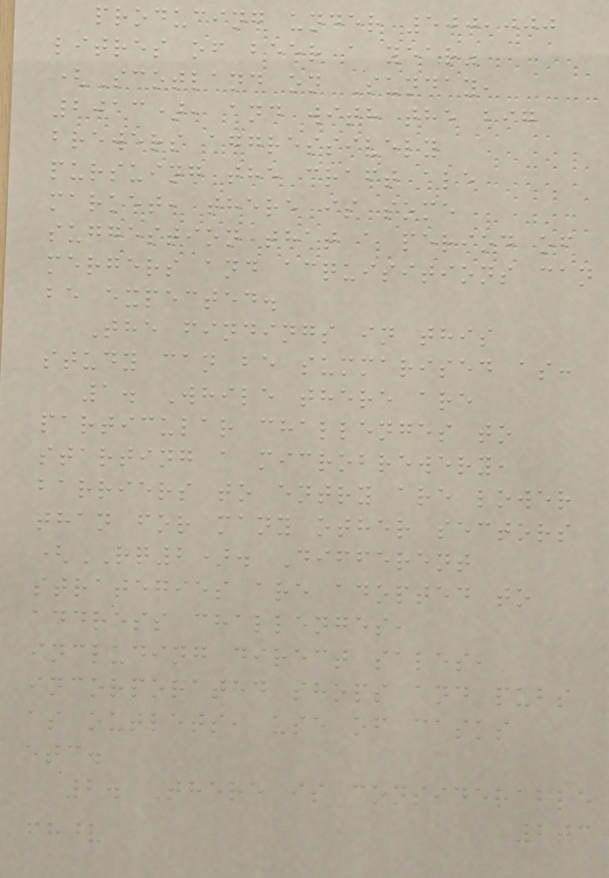producing under 500,000
litres of beer a year"
(Scotland on Sunday,
2013), and with the big
brewers aggressively
pursuing the craft ale
market, there is some
suggestion that a period of
mergers and acquisitions can
be expected.
The findings in this
study can be summarised as:
1. While there are
particular challenges to
starting a microbrewery,
barriers to entry are lower
than for many other sectors
(RQ2). Different
strategies are adopted to
address challenges,
including direct sales,
incorporated shops and pubs
as outlets, use of casks
etc.
2. There is considerable
203
